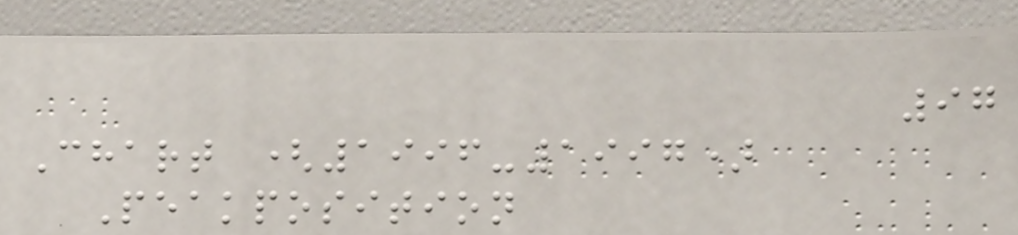97
Chart (1996-1997)
Peakposition
